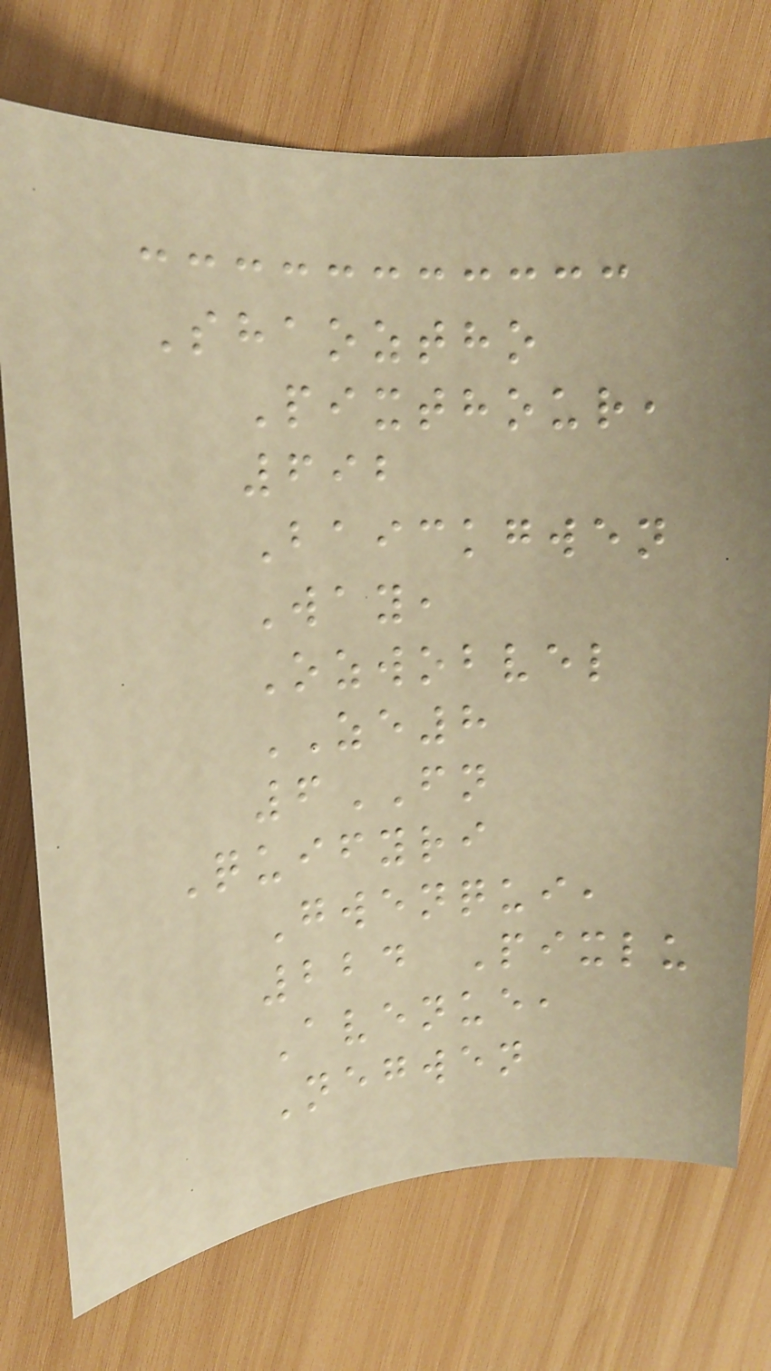Shaoztho
Pixthour,
692
Baickgwen
Way,
Ozwobvel
ZE8
6FN
Quifyri
Gwenqui,
224 Pixlu
Avenue,
Negwen
